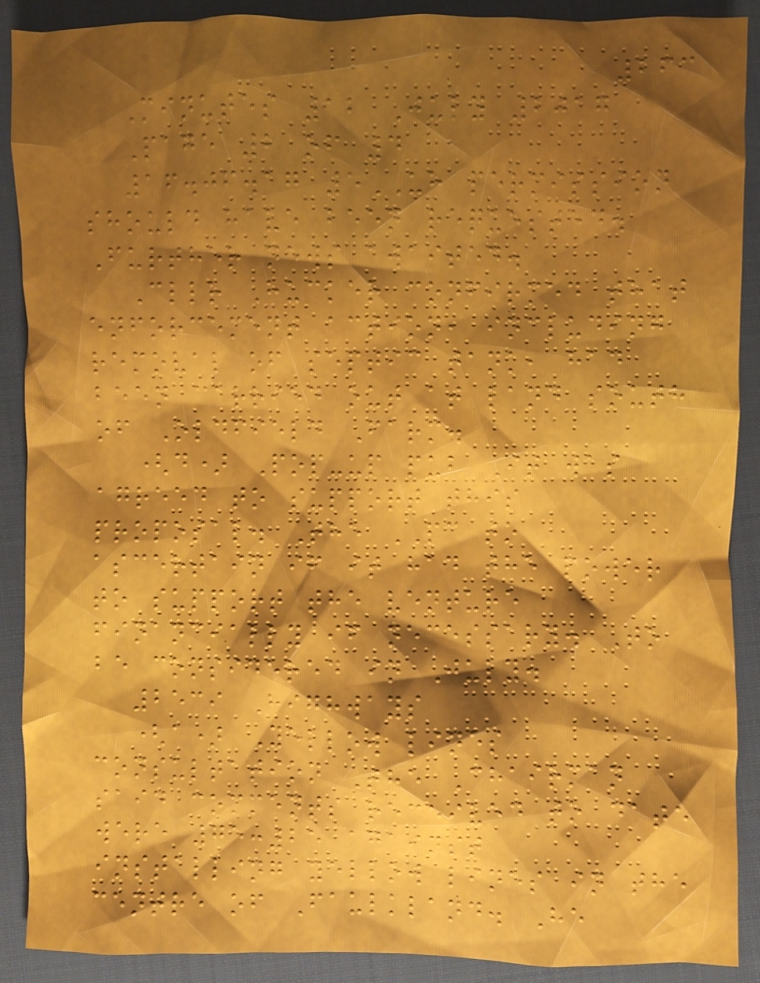263
Minutes 12 July 2017
Page 2 of 4
16.06.17 5UH permission
should have been requested.
Further news awaited.
Cllr Hucker confirmed that
enforcement action, including
removal of septic tank, had
been carried out at land south
of Oldfield Farm.
(d) Pop-up pub It was
agreed to support this
proposal. The PC to
ascertain if it had the power
to support the venture
financially if necessary. To
be considered in July.
2539 Highways
(a) Yellow lines
consultation The Chairman
said comments received to date
were 75:25 against
installing yellow lines in the
centre of Faulkland. He
